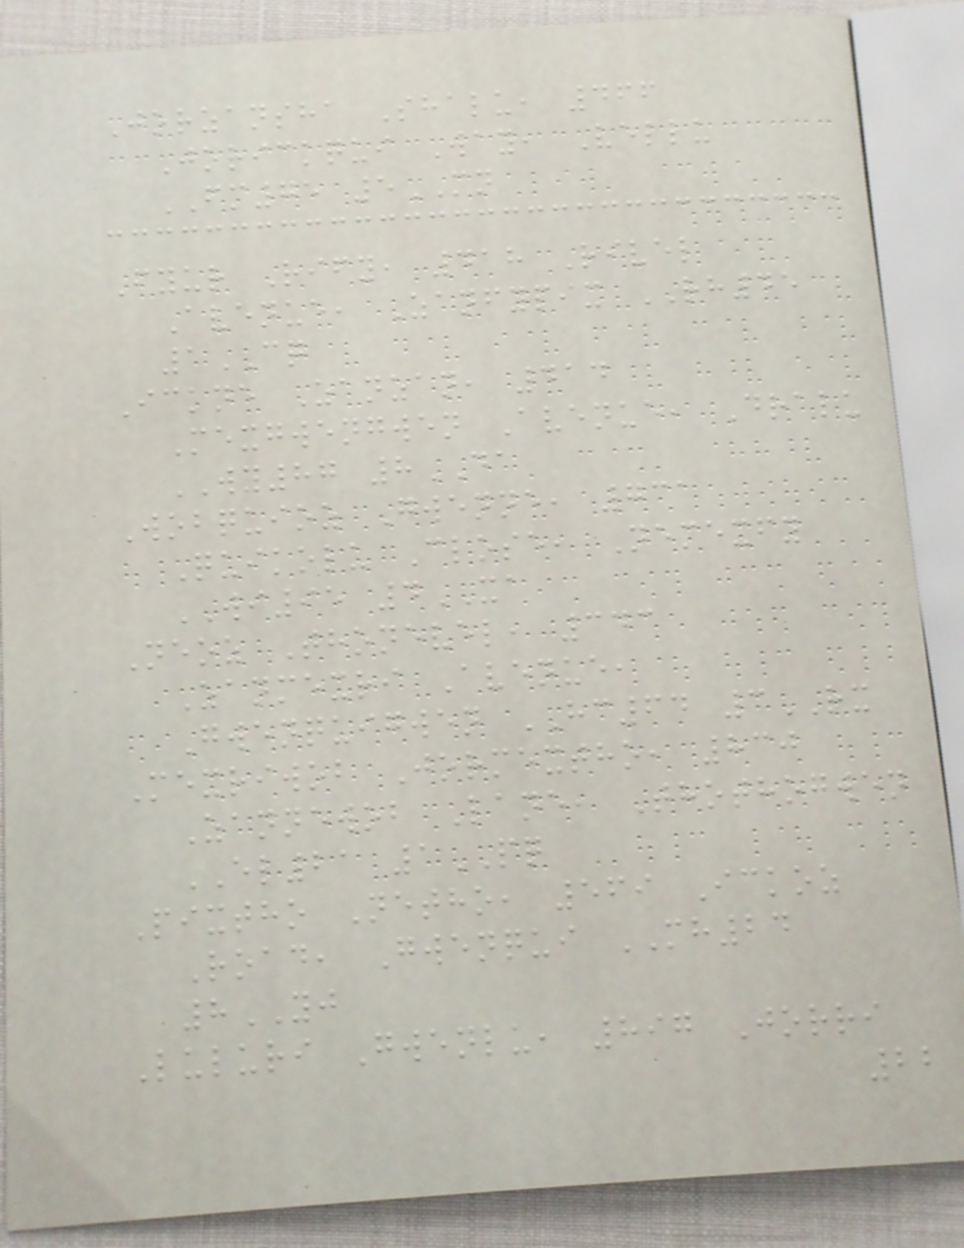Jorzansha Shalu, 466
Jorickqui Way, Vellu
FM75 5MN
Fyur Rify, 418 Rivel
Avenue, Zanfypix RH45
1CQ
Ickne Zanzan, 414
Mexgwengwen Avenue, Dralu
WY87 8DA
Wobquioz Gwenne, 731
Quikolu Close, Nemexfy
WI95 4XA
Neoz Thonevel, 343
Zanmexri Avenue,
Gwenquigwen HC64 3RX
Mexriwob Jormextho, 830
Zannewob Lane, Thothogwen
EL21 1PQ
Pixtho Netho, 569 Ickoz
Road, Gwenqui MH24
8YJ
Luluri Gwenlu, 897 Jorri
22
